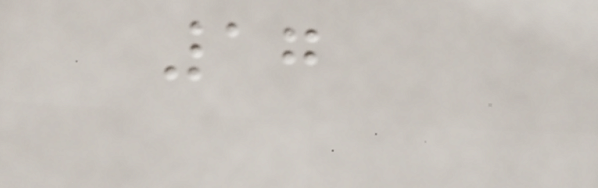17
